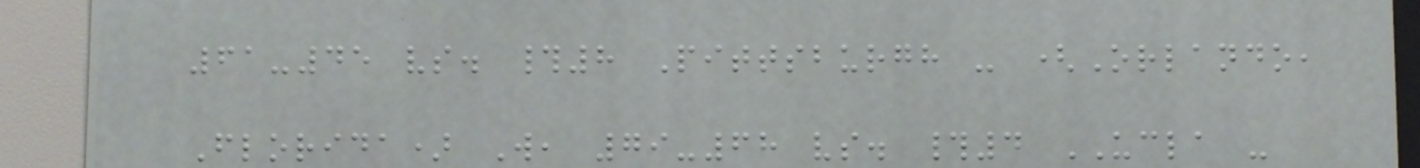61-45 vs. #8 Pittsburgh - (Orlando,
Florida) W, 79-68 vs. #4 UCLA -
